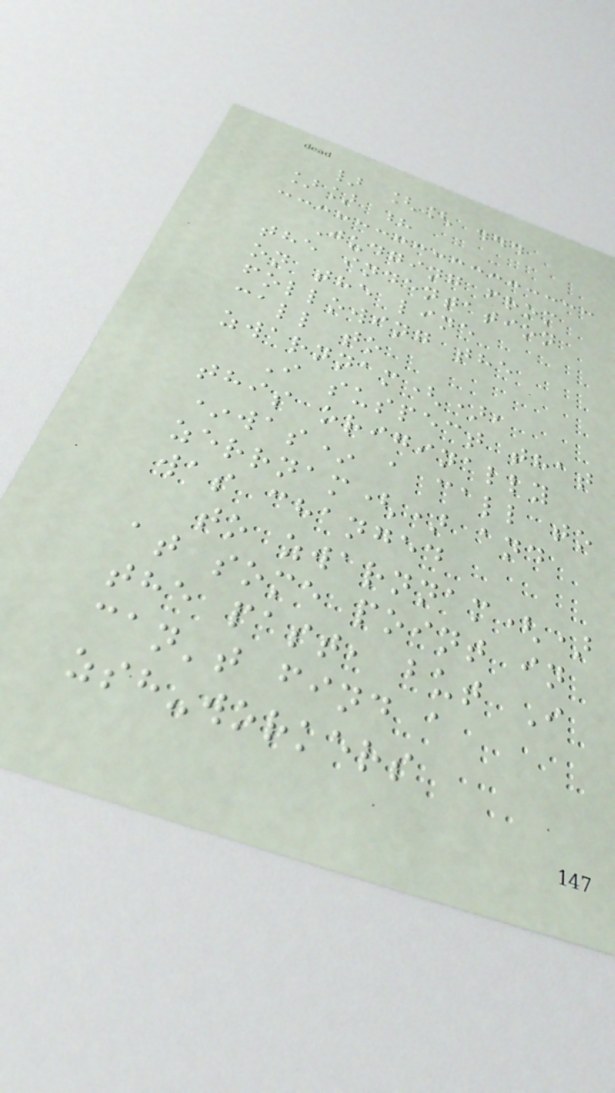} [[ ...
]] ?
Judging from
the indentation
on the line
following the
call to
zwarnnam(),
I suspect that
this originally
*was* a call to
zerrnam() and
was changed
to zwarnnam()
at some point in
the past, but I
can't find a
zsh-workers
